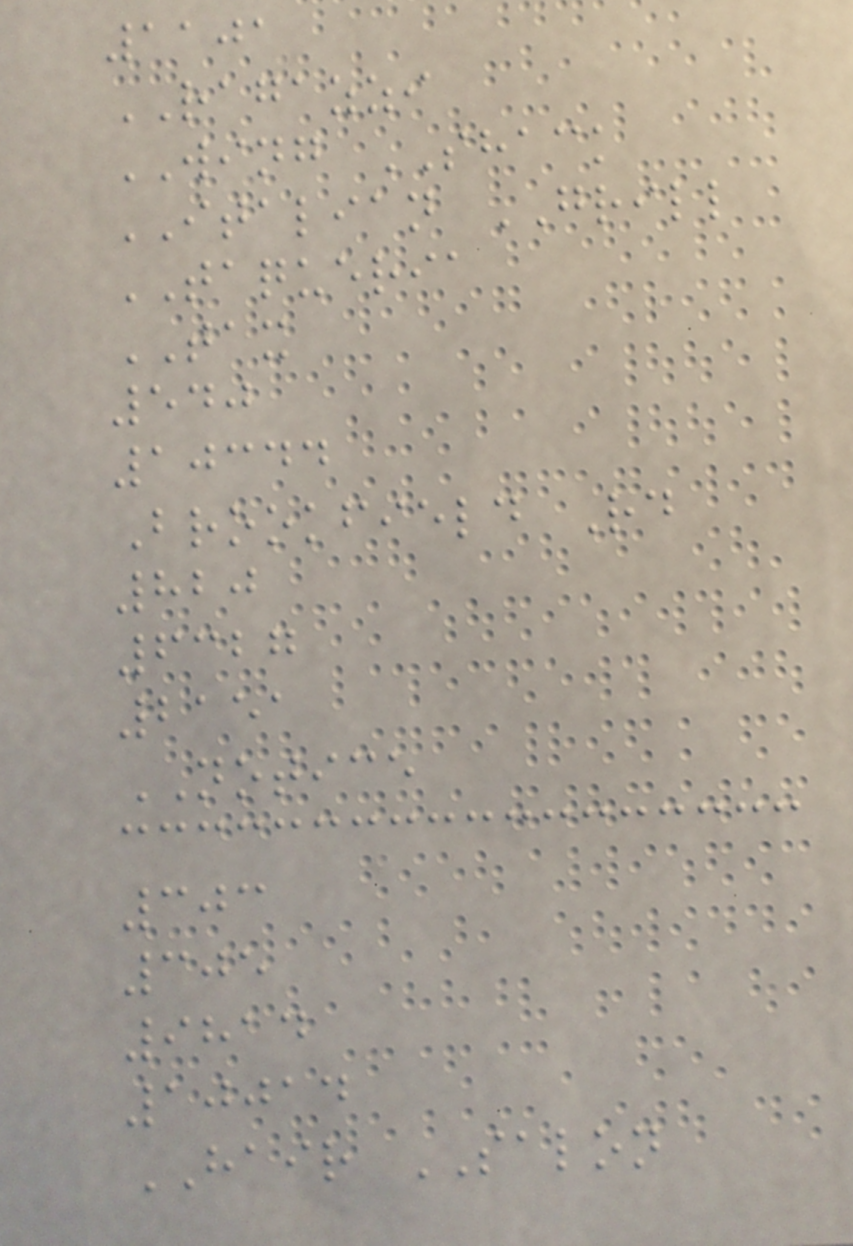1101
RAGAZZI
WING SHACK
ITALIAN GRILL
TAQUERIA
TAX
540
10344
Brookfield Rd
820
6327
2151
NOTICE
303
305
9814
10014
HAIR SALON
